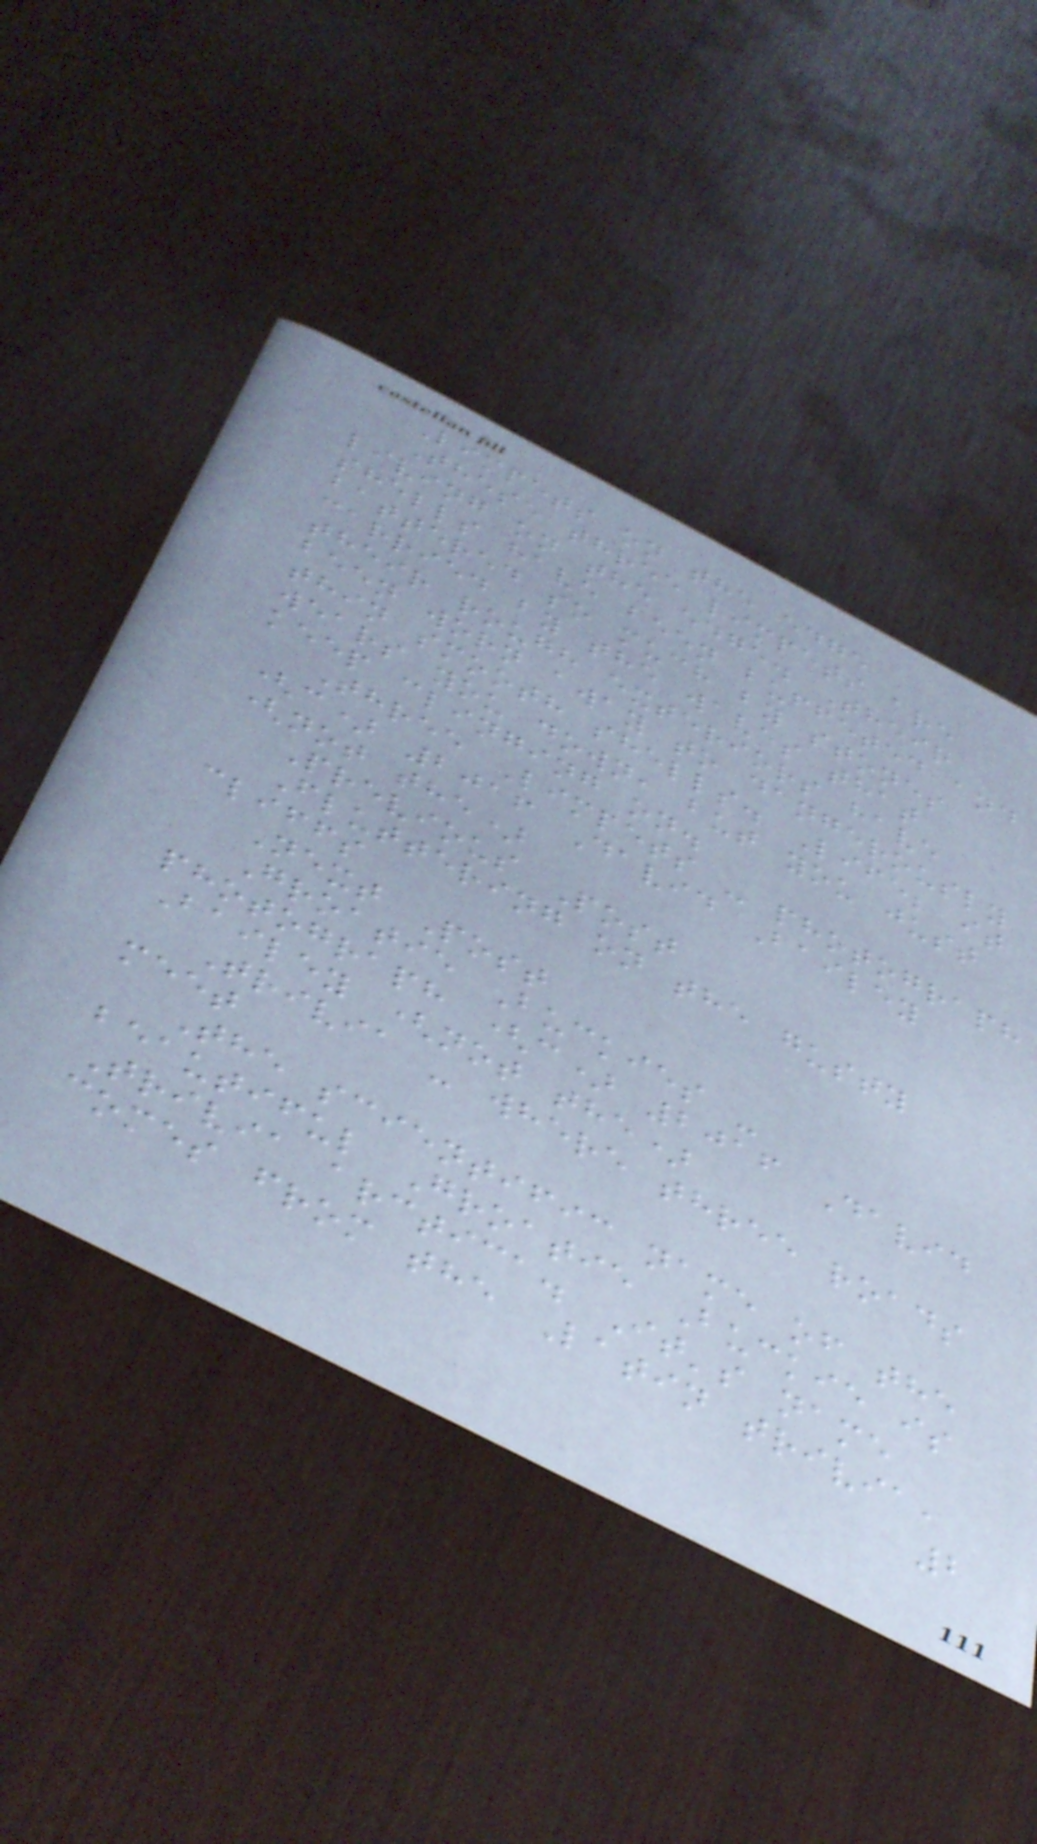Limpets on the edge
These three limpets are
living on the edge. Their
shells have been buffeted and
battered so much by stones
carried by the waves that
their rough exteriors have
been worn away to dangerously
thin smooth shells. Life; it
wears you down, but you just
keep clinging on.
Three Limpets - photograph
(c) 2016 David Bailey
(not the)
Previous Post
Fluttering on the gusty
cliffs
Next Post
Groatie Buckies -
photograph (c) 2016 David
Bailey (not the)
Trivia - where three roads
meet
The scientific name of the
beautiful Groatie Buckie is
Trivia arctica. It's name
comes from the Latin trivia,
2
